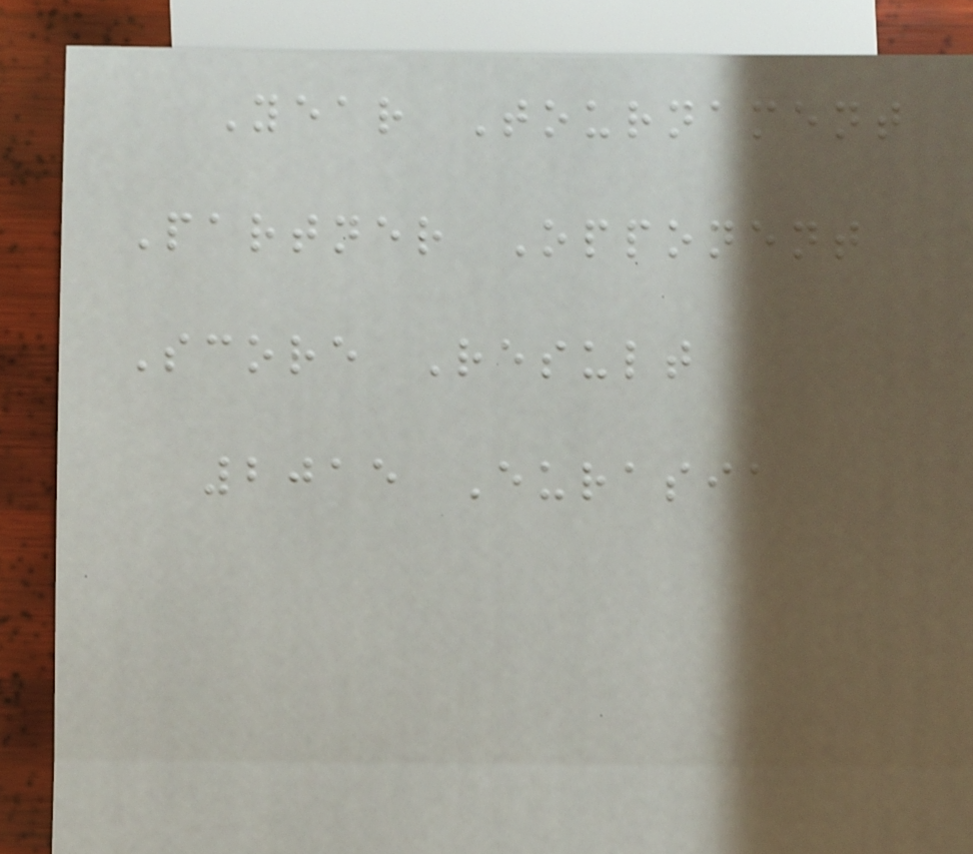Year Tournament
Partner Opponent
Score Result
2015 Eurasia
